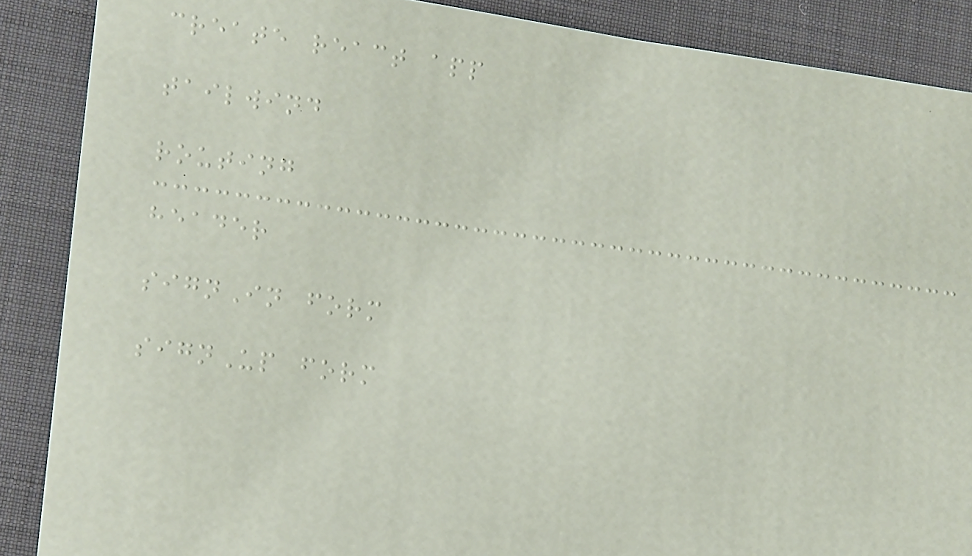create react app
tailwind
routing
header
signIn form
signUp form
